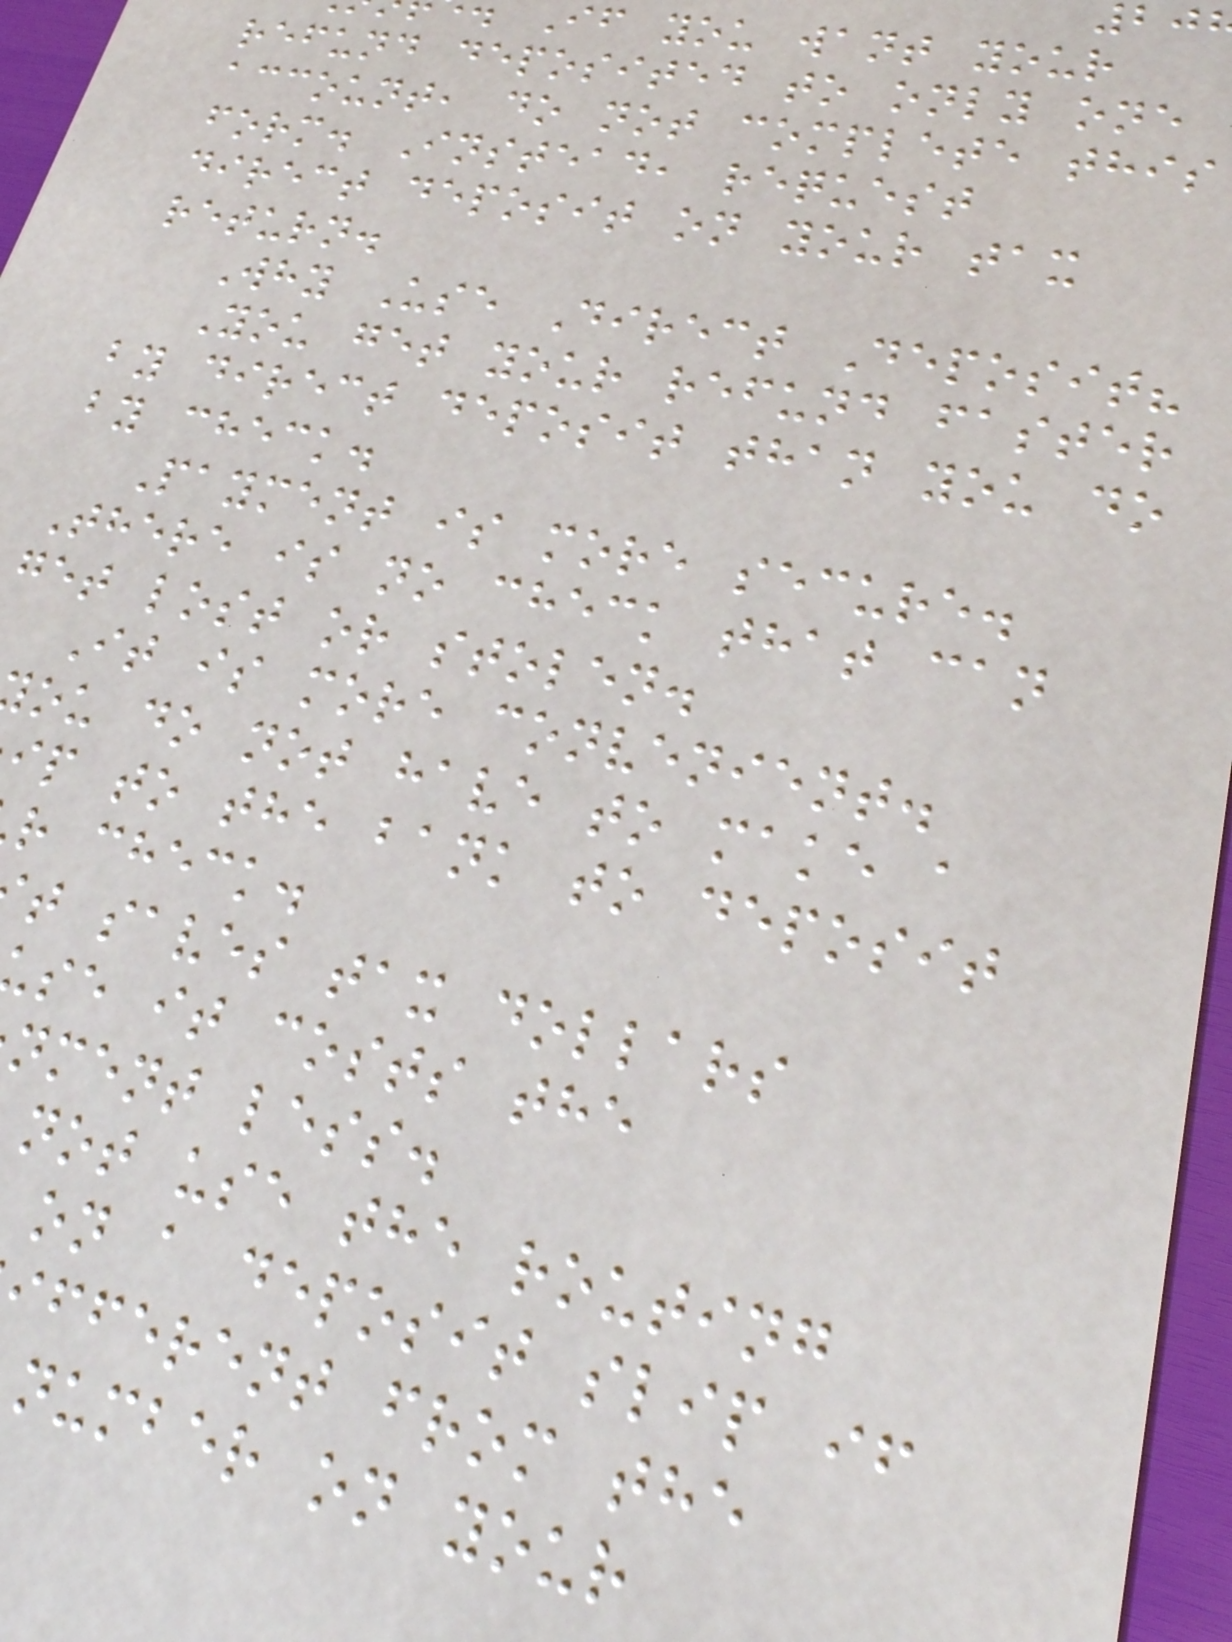If you want your
refund deposited to only one
account, do not complete this
form. Instead, request
direct deposit on your tax
return.
Why Use Direct Deposit?
You get your refund faster
by direct deposit than you do
by check.
Payment is more secure.
There is no check that can
get lost or stolen.
It is more convenient.
ou do not have to make a
ip to the bank to deposit
r check.
t saves tax dollars
se it costs the
nment less.
not use the routing
on a deposit slip if
ifferent from the
number on your
